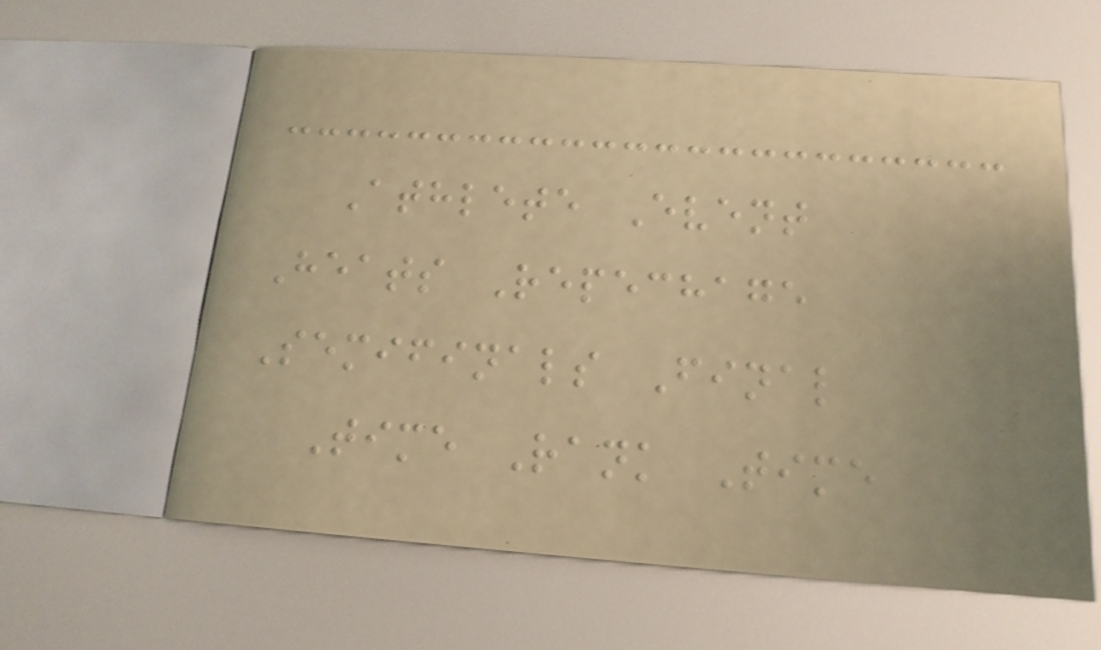Athlete Event
Heats Repechage
Semifinals Final
Time Rank Time
